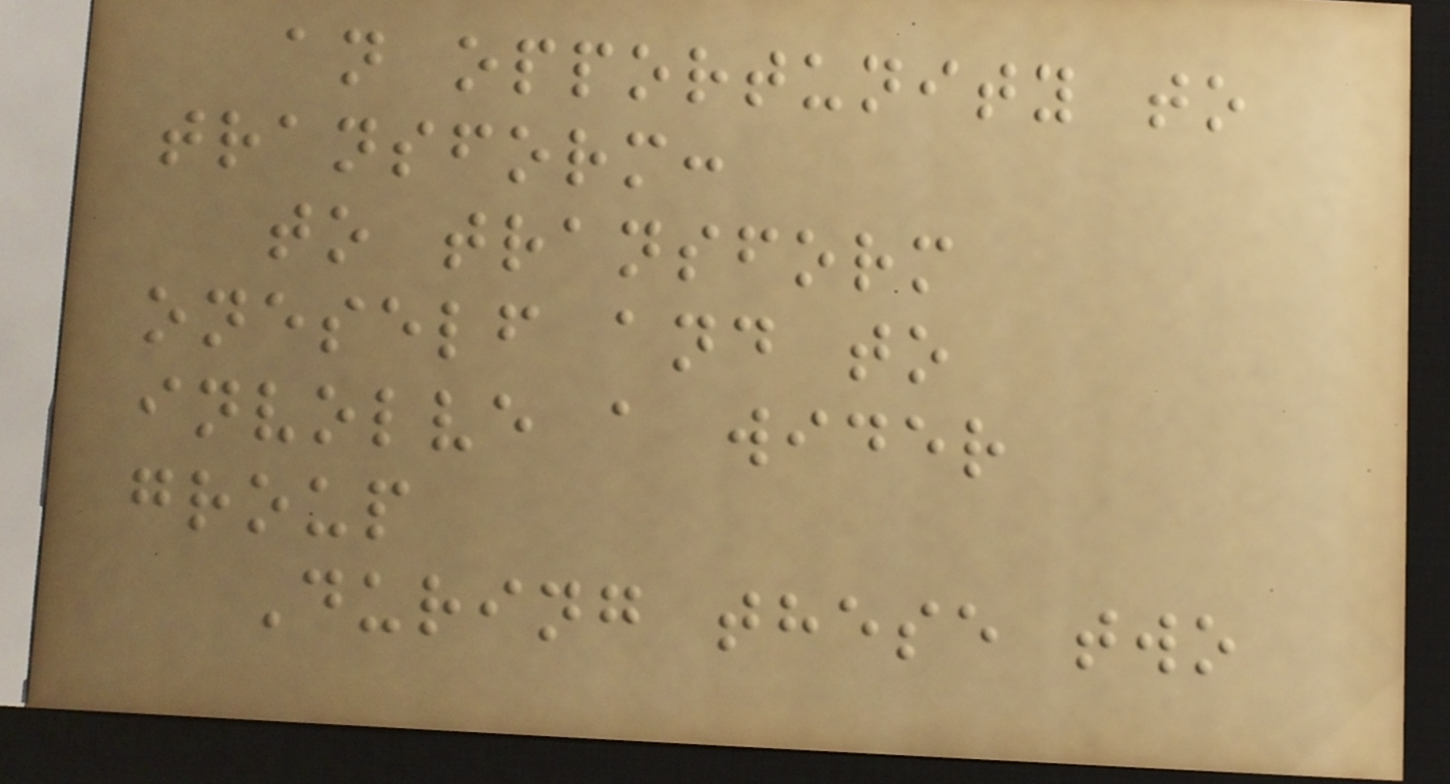an opportunity to
transform:
to transform
oneself and to
involve a wider
group
During these two
